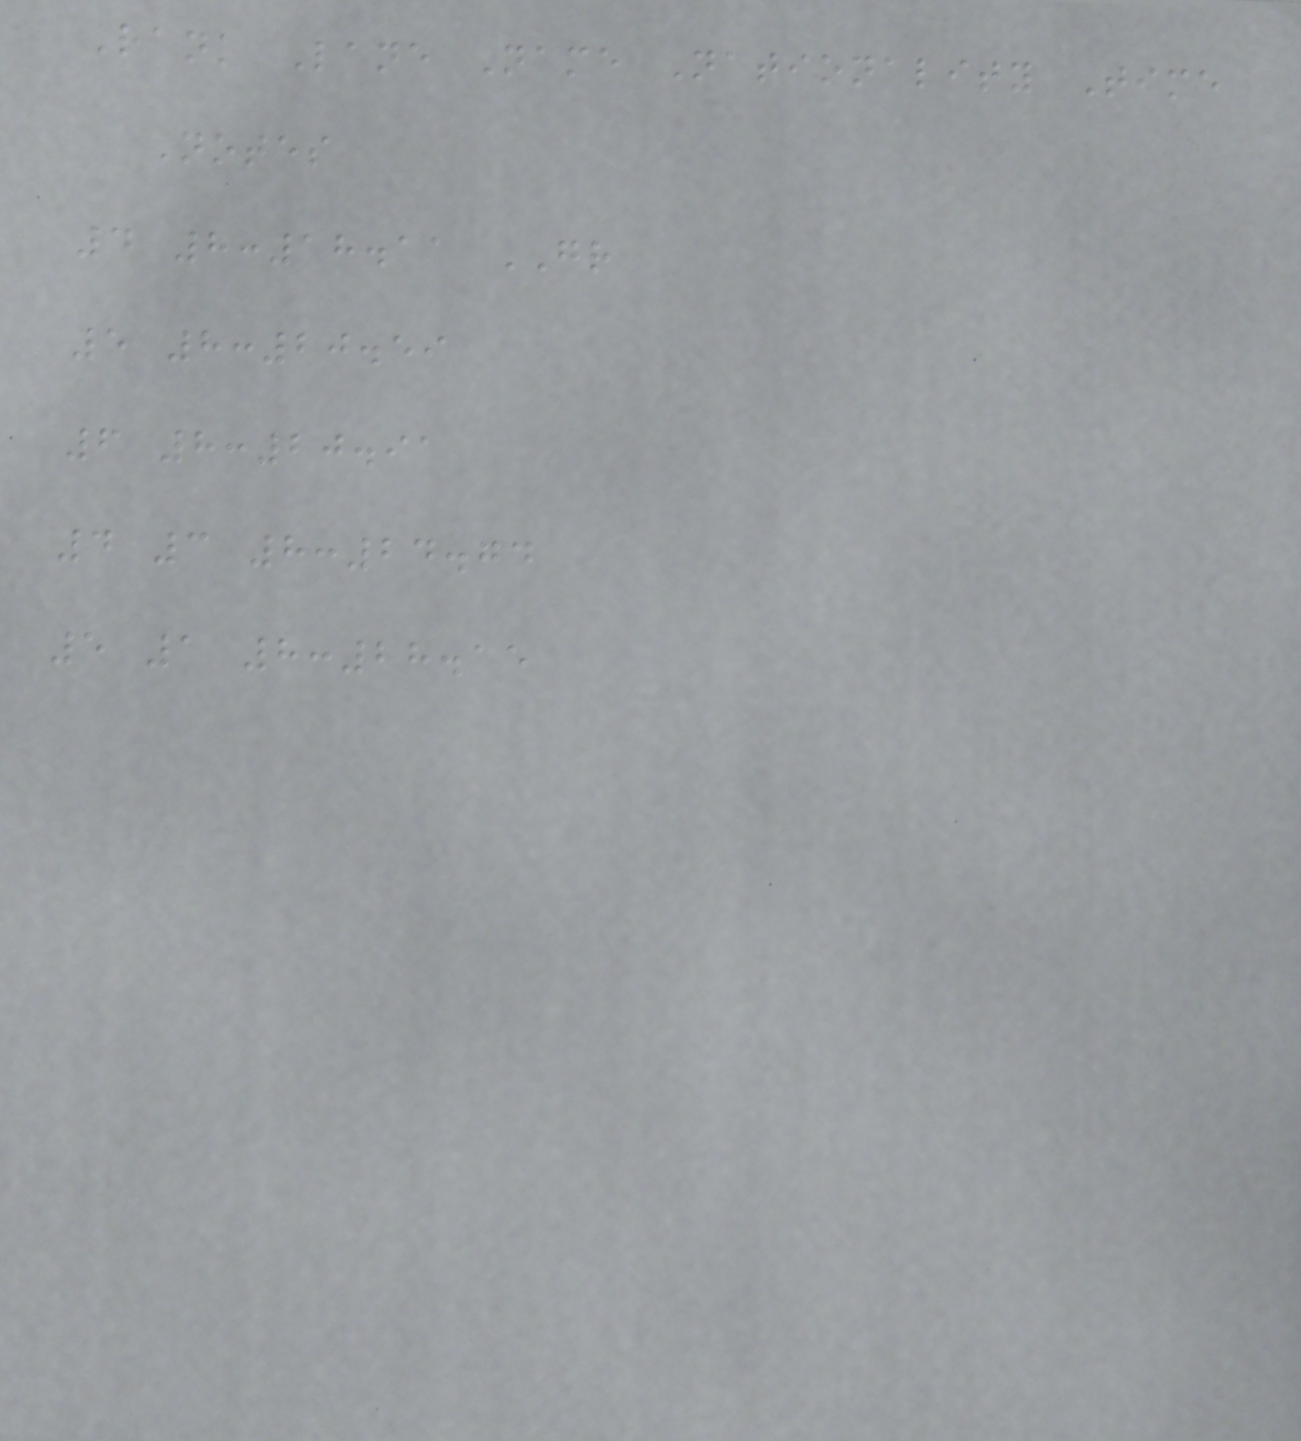Rank Lane Name Nationality Time
Notes
4 8:18.11 GR
5 8:20.59
6 8:20.91
4 3 8:24.74
5 1 8:28.15
